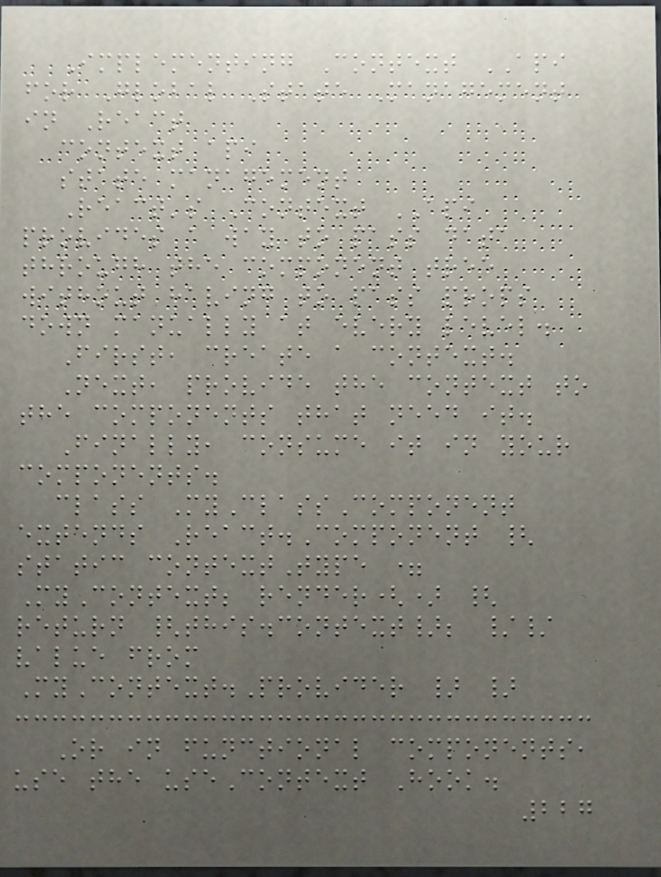Implementing Context API
for Global State Management
in React
context api
state management
React's Context API
provides a way to pass data
through the component tree
without having to pass props
down manually at every level.
First, create a context.
Next, provide the context to
the components that need it.
Finally, consume it in your
components.
class MyClassComponent
extends React.Component {
static contextType =
MyContext; render() {
return {this.context}; //
value from
MyContext.Provider } }
Or in functional components,
use the useContext Hook.
227
